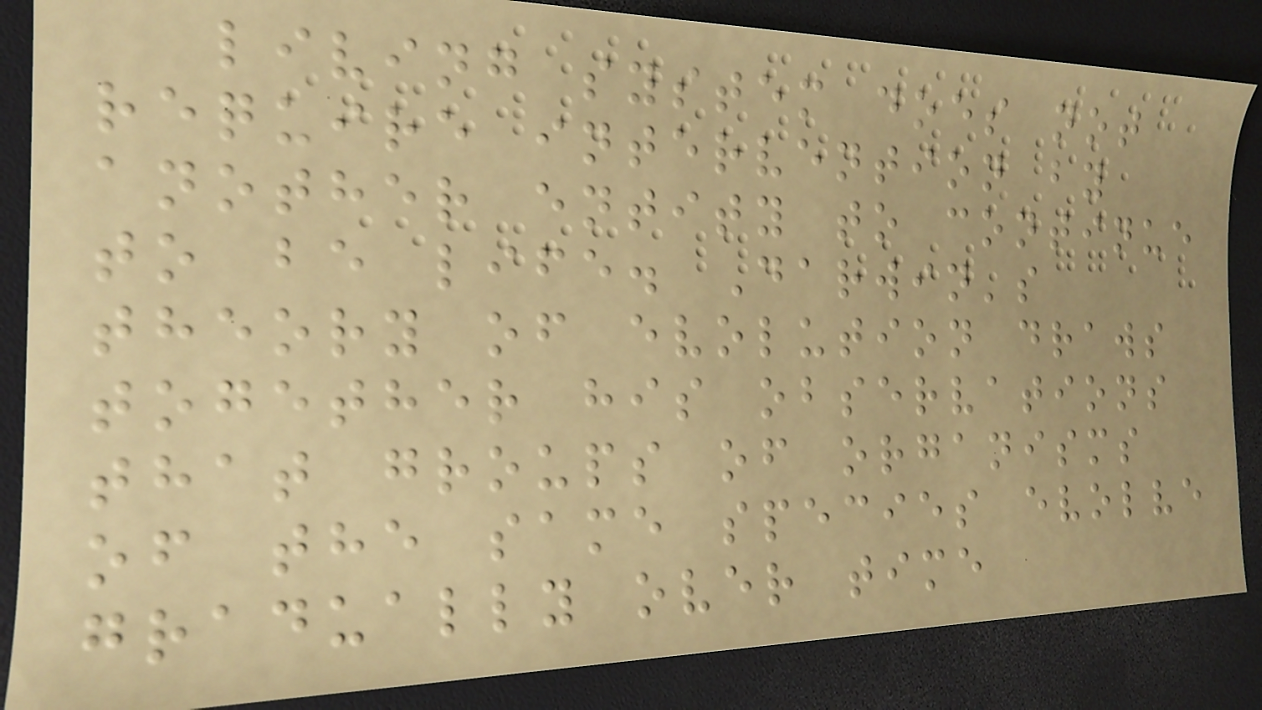living system does not
require intervention by
another entity to continue
to be life. Darwin's
theory of evolution draws
together his observations
that groups of organisms
of the same species evolve
gradually over time
